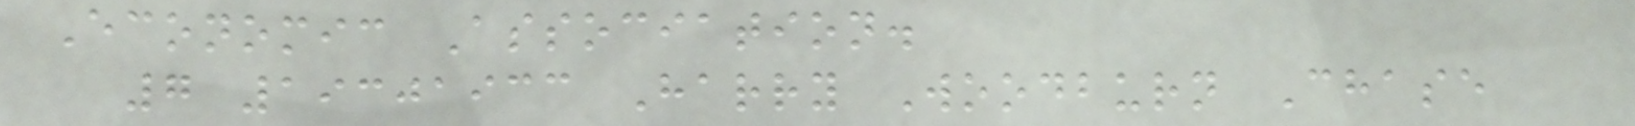Economic Association.
7 19301933 Harry Woodburn Chase
